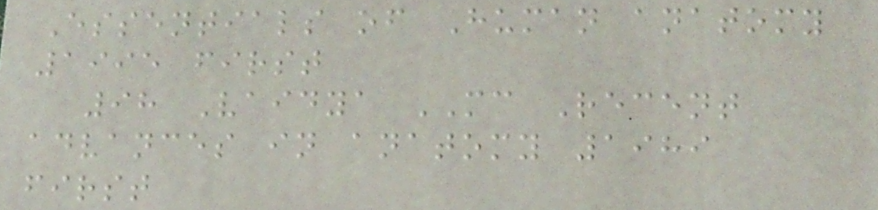Essentials of Human anatomy
1995 first
98 Vaidya MC Recent
advances in anatomy 1989
first
